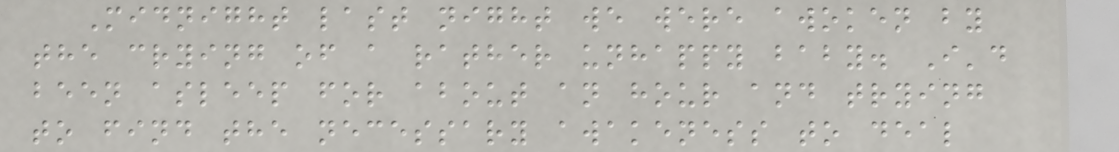Midnight last night we were awoken by
the crying of a rather unhappy baby. I'd
been asleep for about an hour and trying
to find the necessary awakeness to deal
